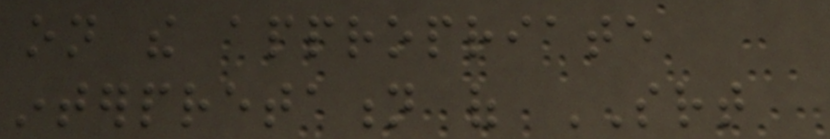on the appropriate
interpretation of SRT
